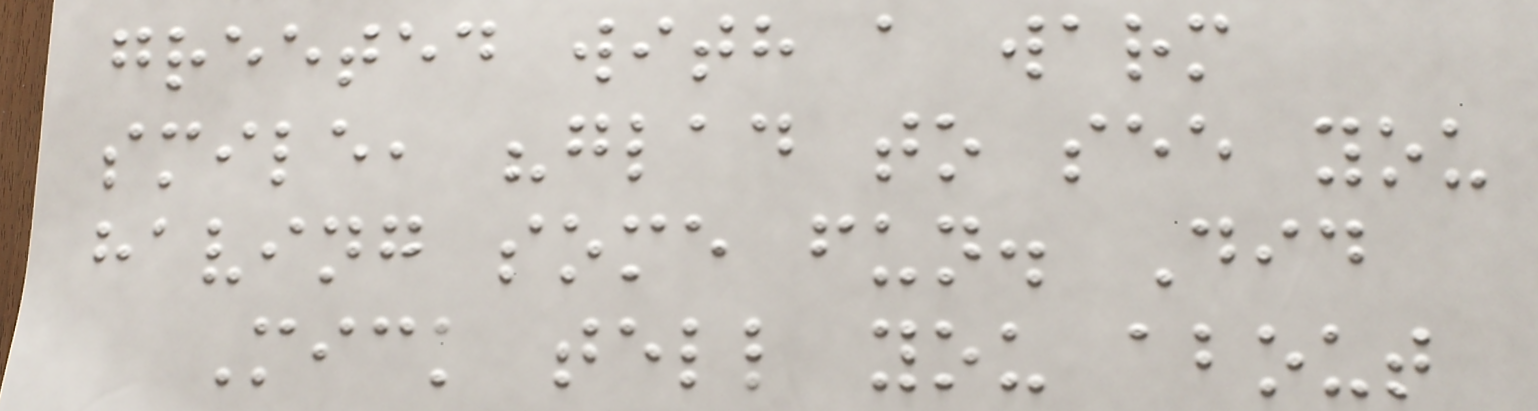greeted with a warm
smile, "glad to see you
having some fun. Did
Mick tell you about
